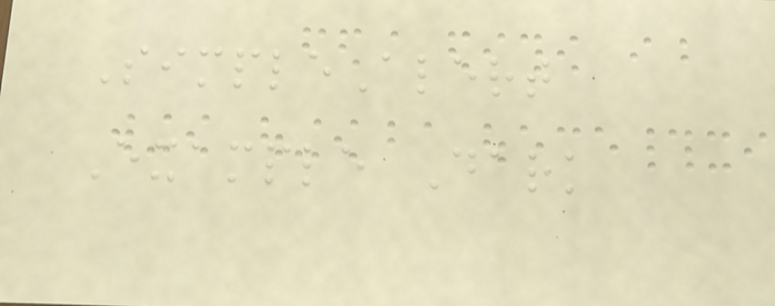SimpleAlert
Example Dark
